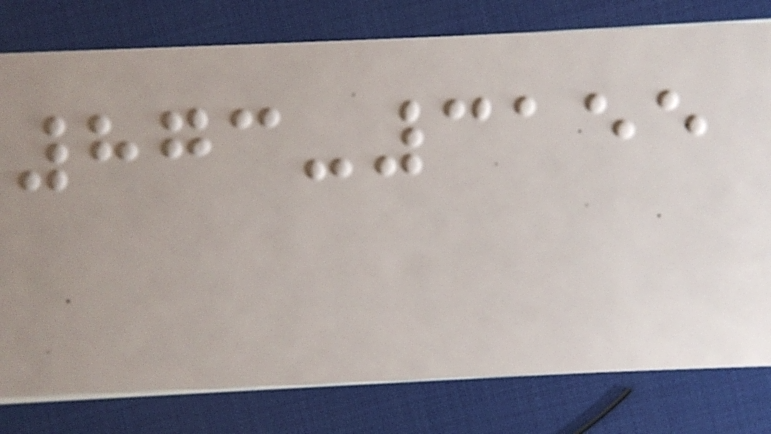873-3155
